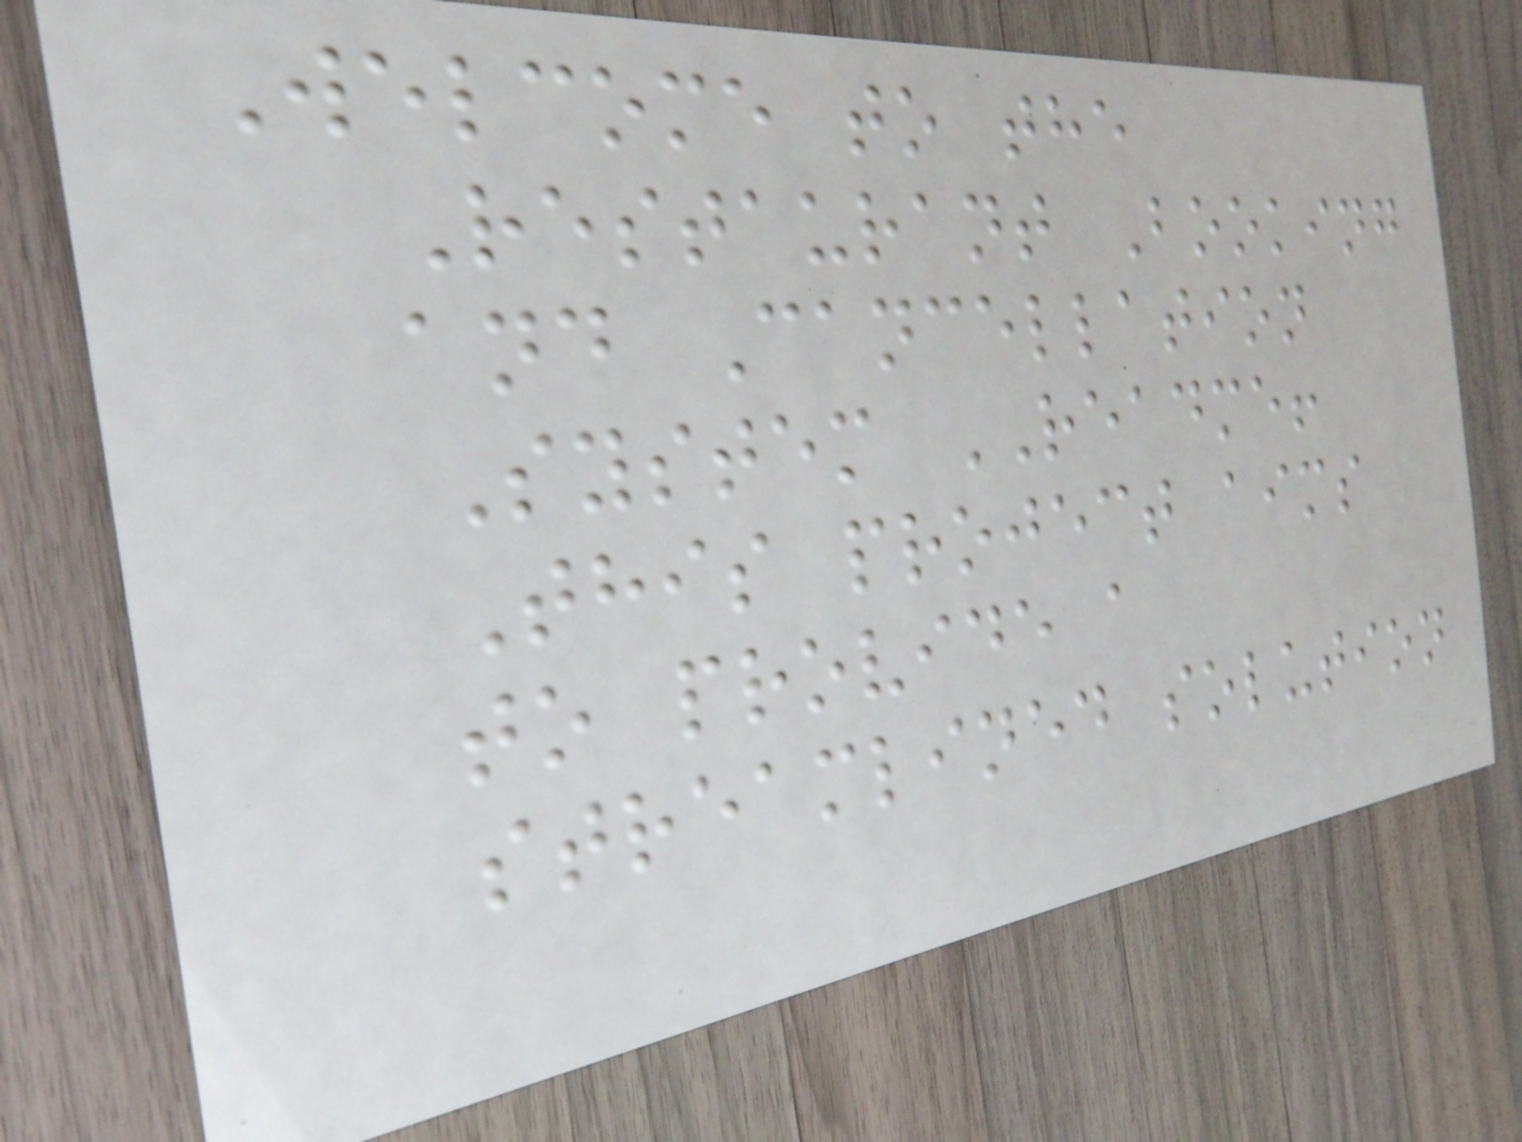Welcome to the
Restaurant Booking
and Cancellation
System README!
This project aims
to provide a
streamlined solution
